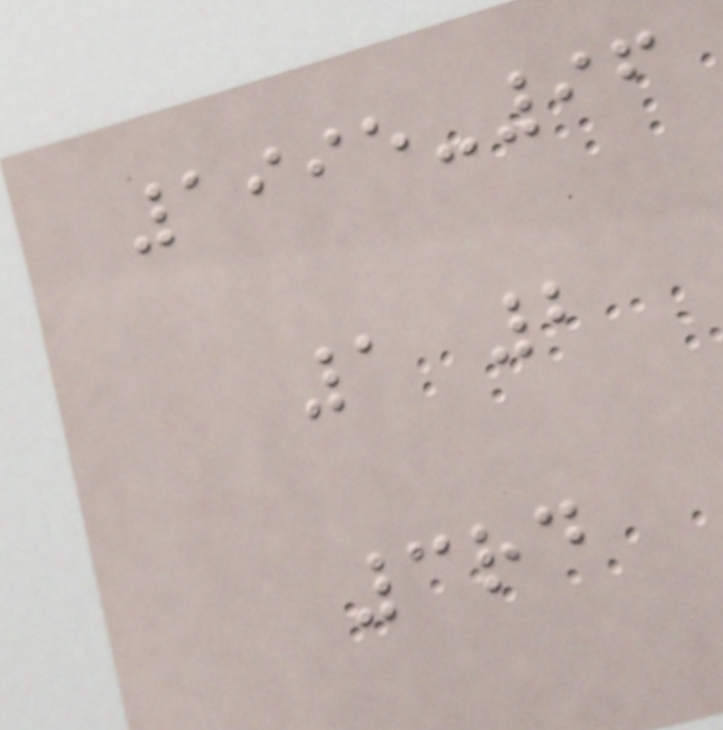1995-96
1 2
3rd
